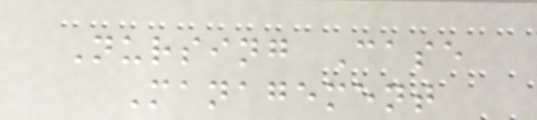Nursing Case
Management
